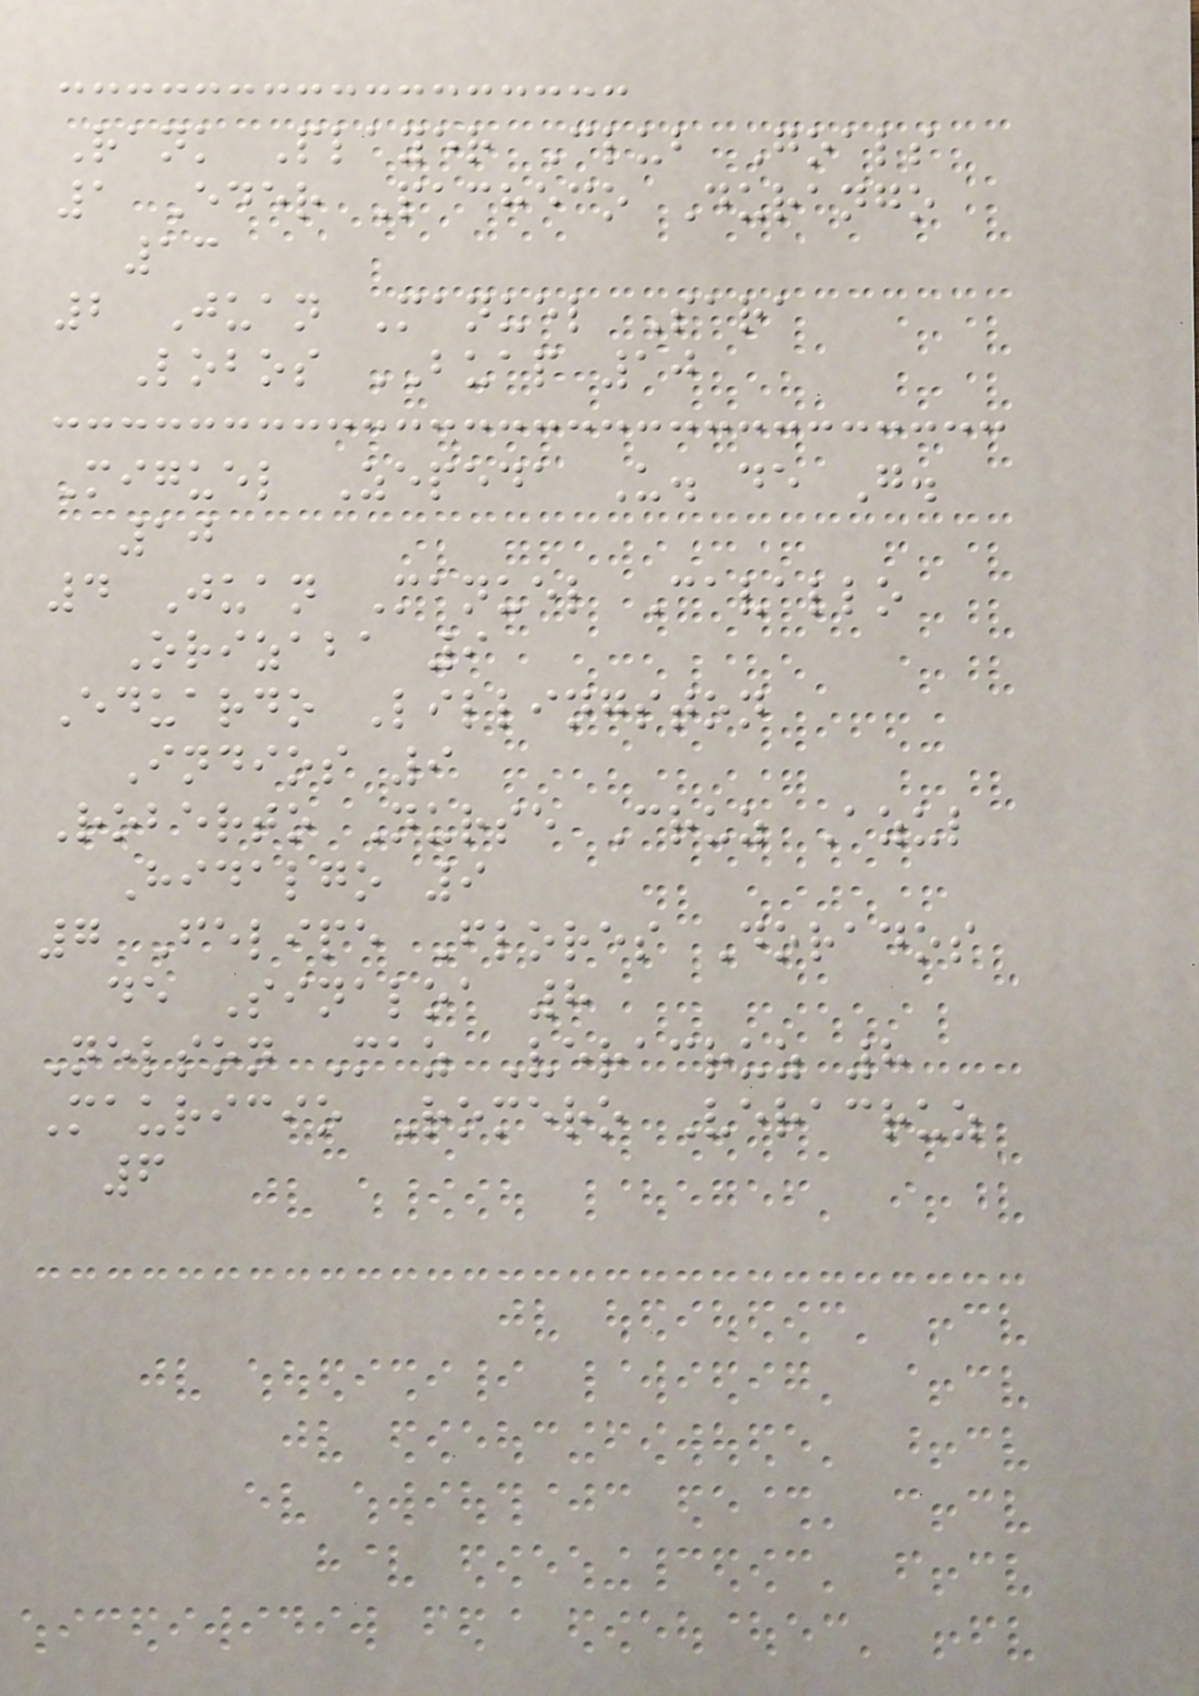Rank Player Club Goals
1 Eder Pacheco Durango
13
2 Juan Manuel Sara
Lobos BUAP 10
Miguel Zepeda U. de G.
10
4 Juan Manuel Cavallo
Orizaba 9
Eduardo Lillingston
Indios 9
Roberto Nurse Cruz Azul
Hidalgo 9
7 Felipe Flores Dorados
de Sinaloa 8
Nelson Maz Veracruz 8
Mauricio Romero Veracruz
6
